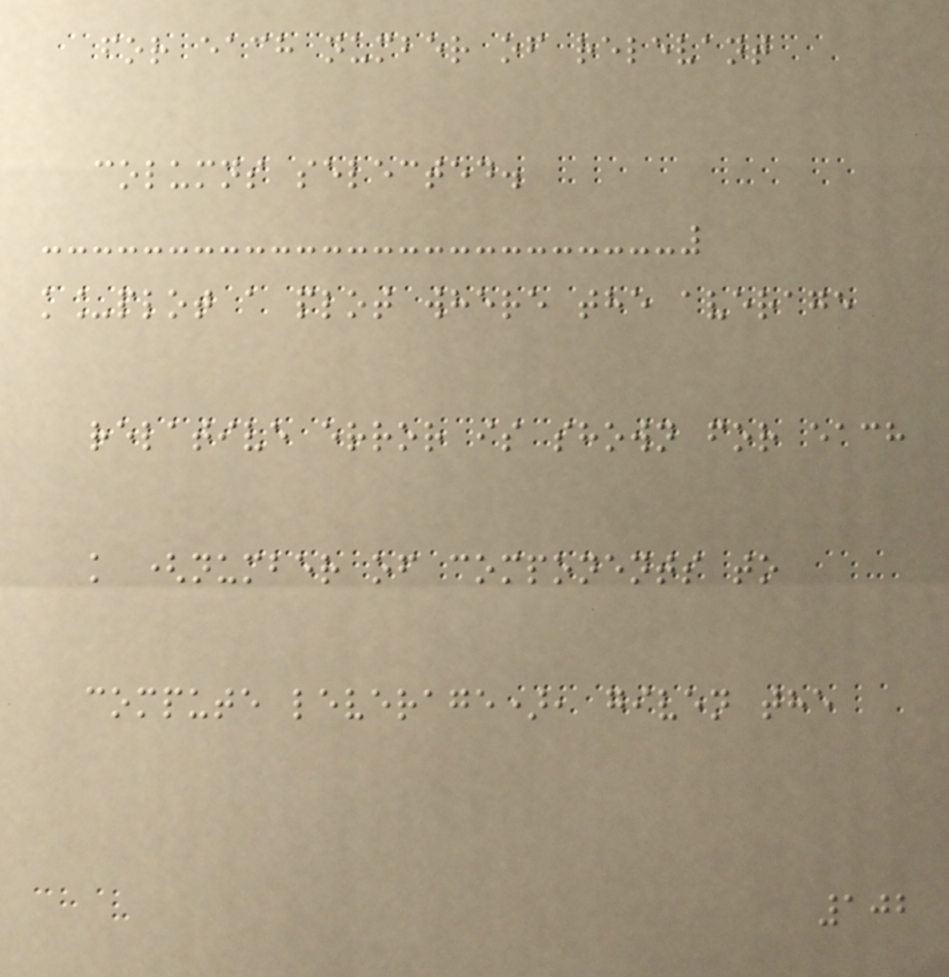for each number of relevant
columns selected.
k_plot a plot where the average
relative error is shown for each
k (number of components to
compute leverage), given the
102
